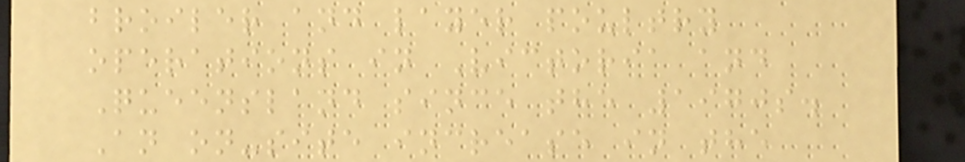broiler and layer poultry
operations in Victoria and
Queensland since the 1970s.
An on-site increase in the
